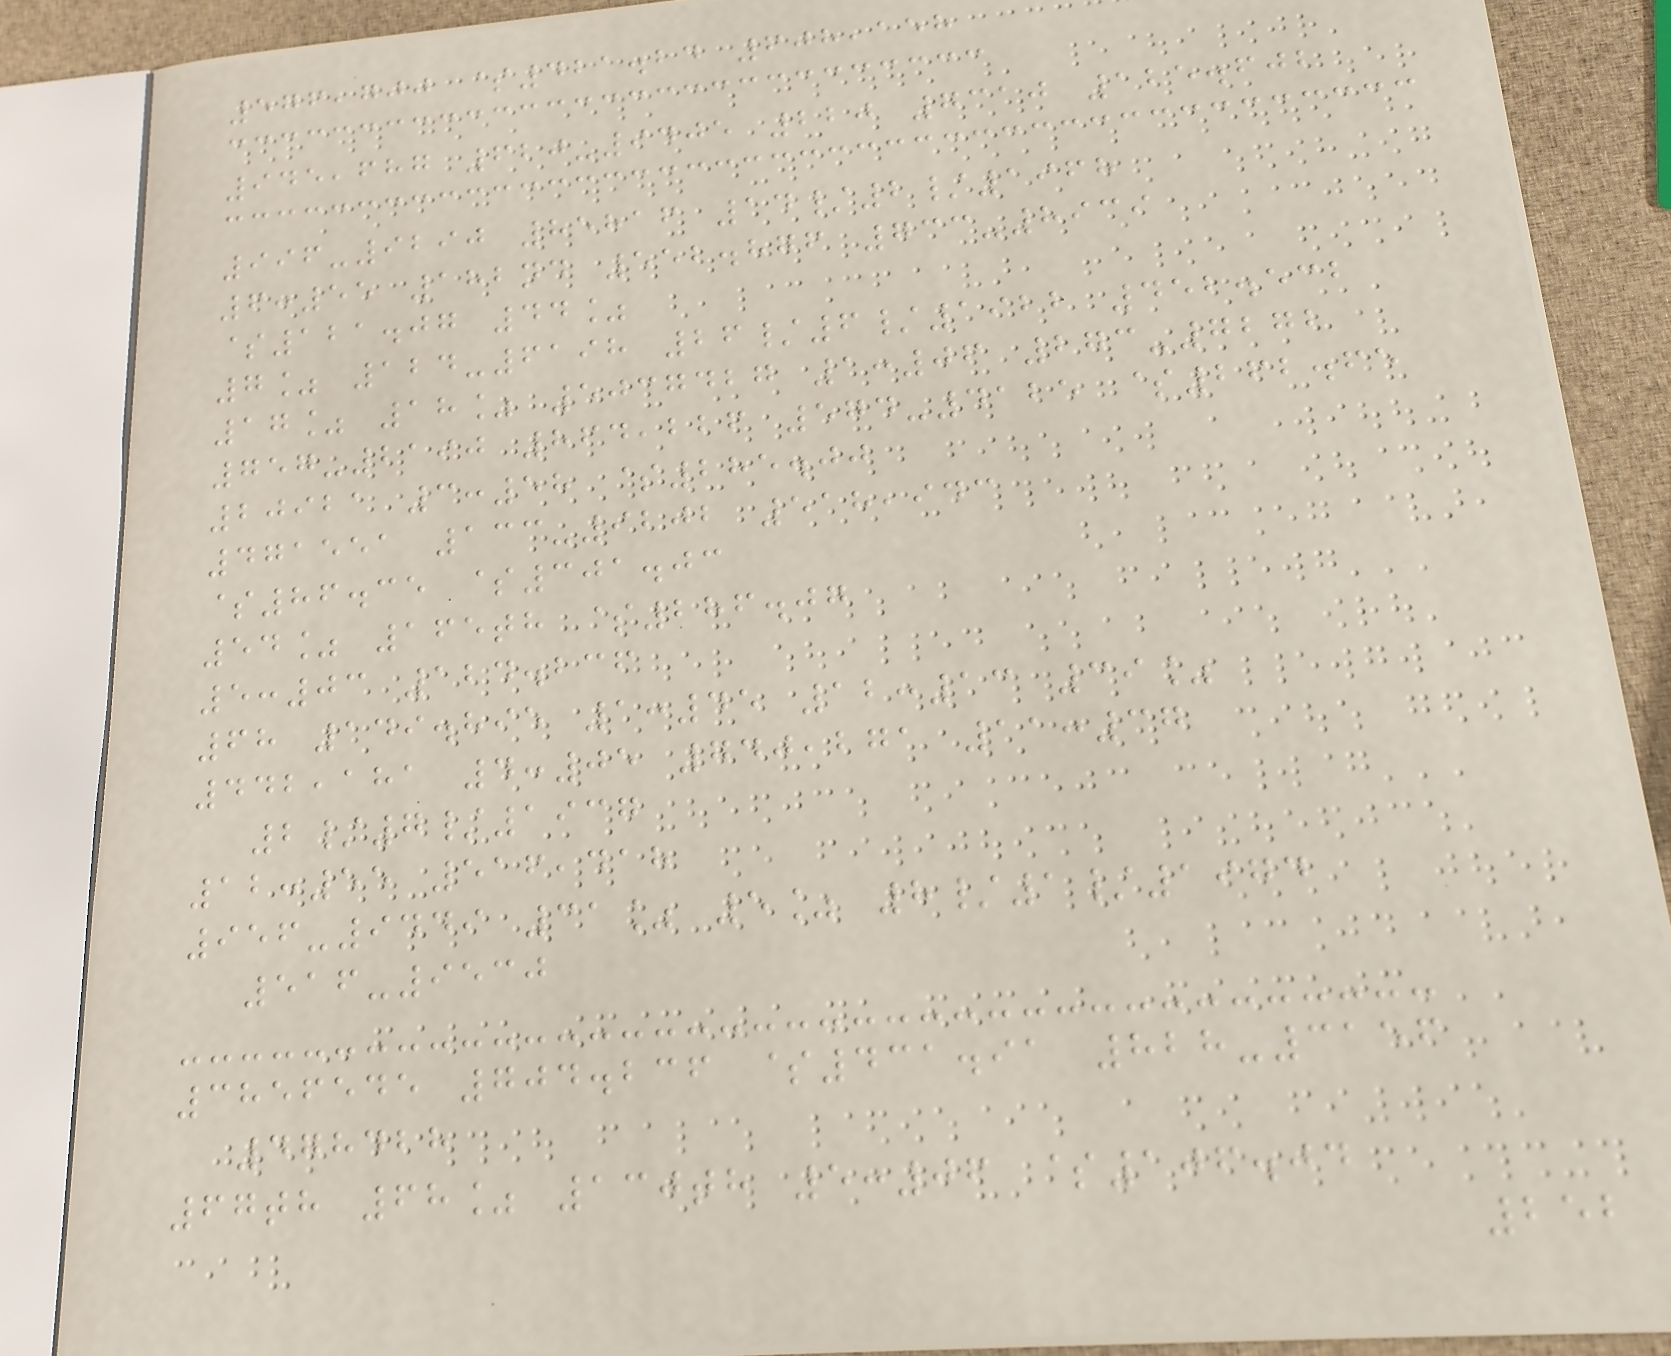576,700 $421.24 608,158
945,687 620-9405 220 7310 125.602
996-9290 85816 14/2/1968
6:55 182nd 552.876 733-8939
$121.07 44%
7% 124-6198 26/6/1922 452.532
17% 18% 5037427 1:06 273-7272
757-2190 864,226 574-4125 $262.65
20921 3:58 $285.00
471551 133-9202 518,943
$86.35 $301.03
54% 165th $286.07
5:03 124.236
68 149.895 1:45 12:13 39%
442,181 4:05 740,271 11:37
2/7/1937
12:55 516,418
956-9449 31% 5% 8/1/1974
516-9530
3856545 704.236 $431.91 828-3156
478428
67th 68% 130th 5:06 $106.04
252
